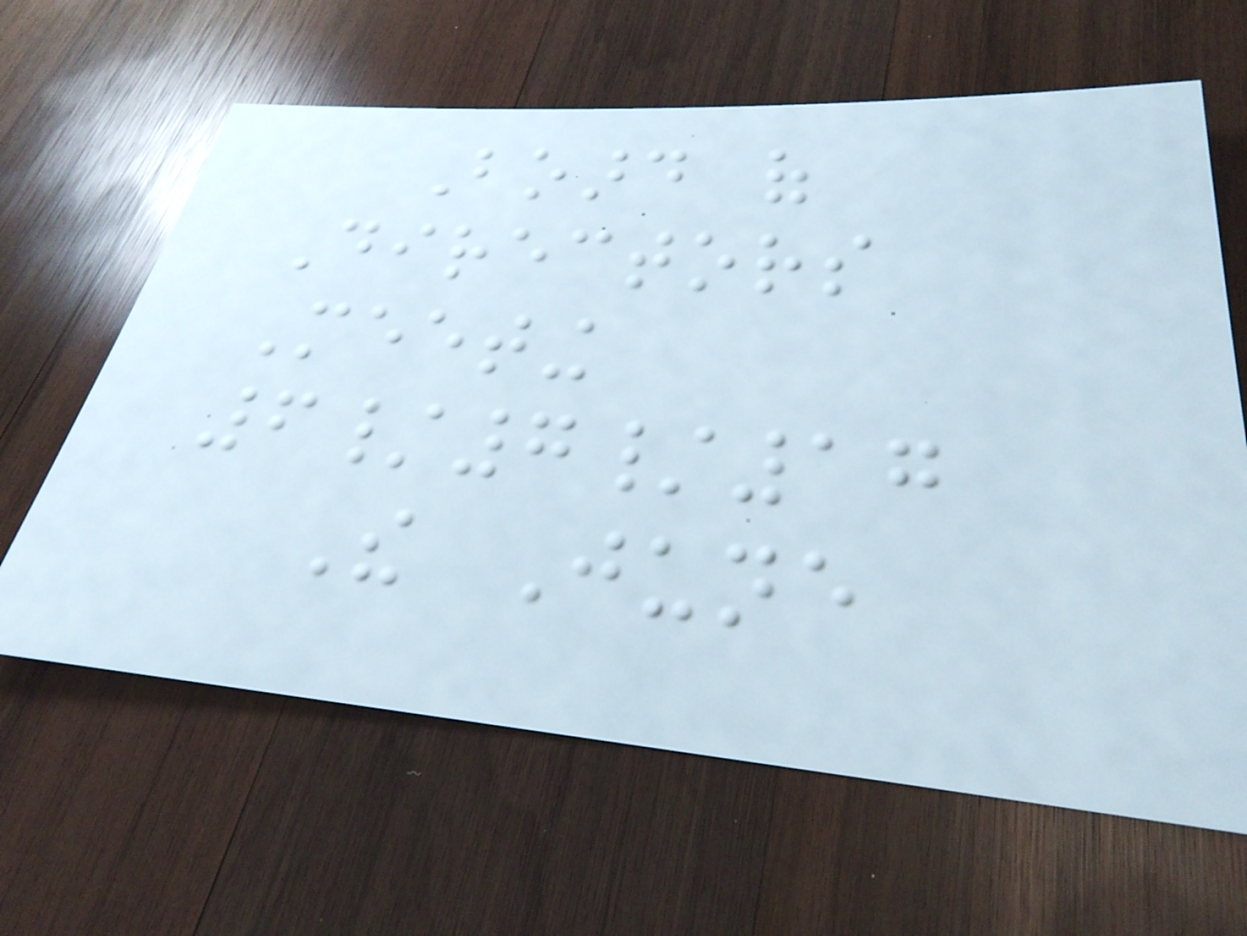Board of
Directors
Meeting
6/7/17
The June
